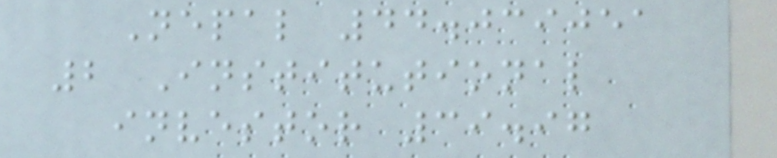Nepal 44.039051
2 Institutional
investor 39.97
